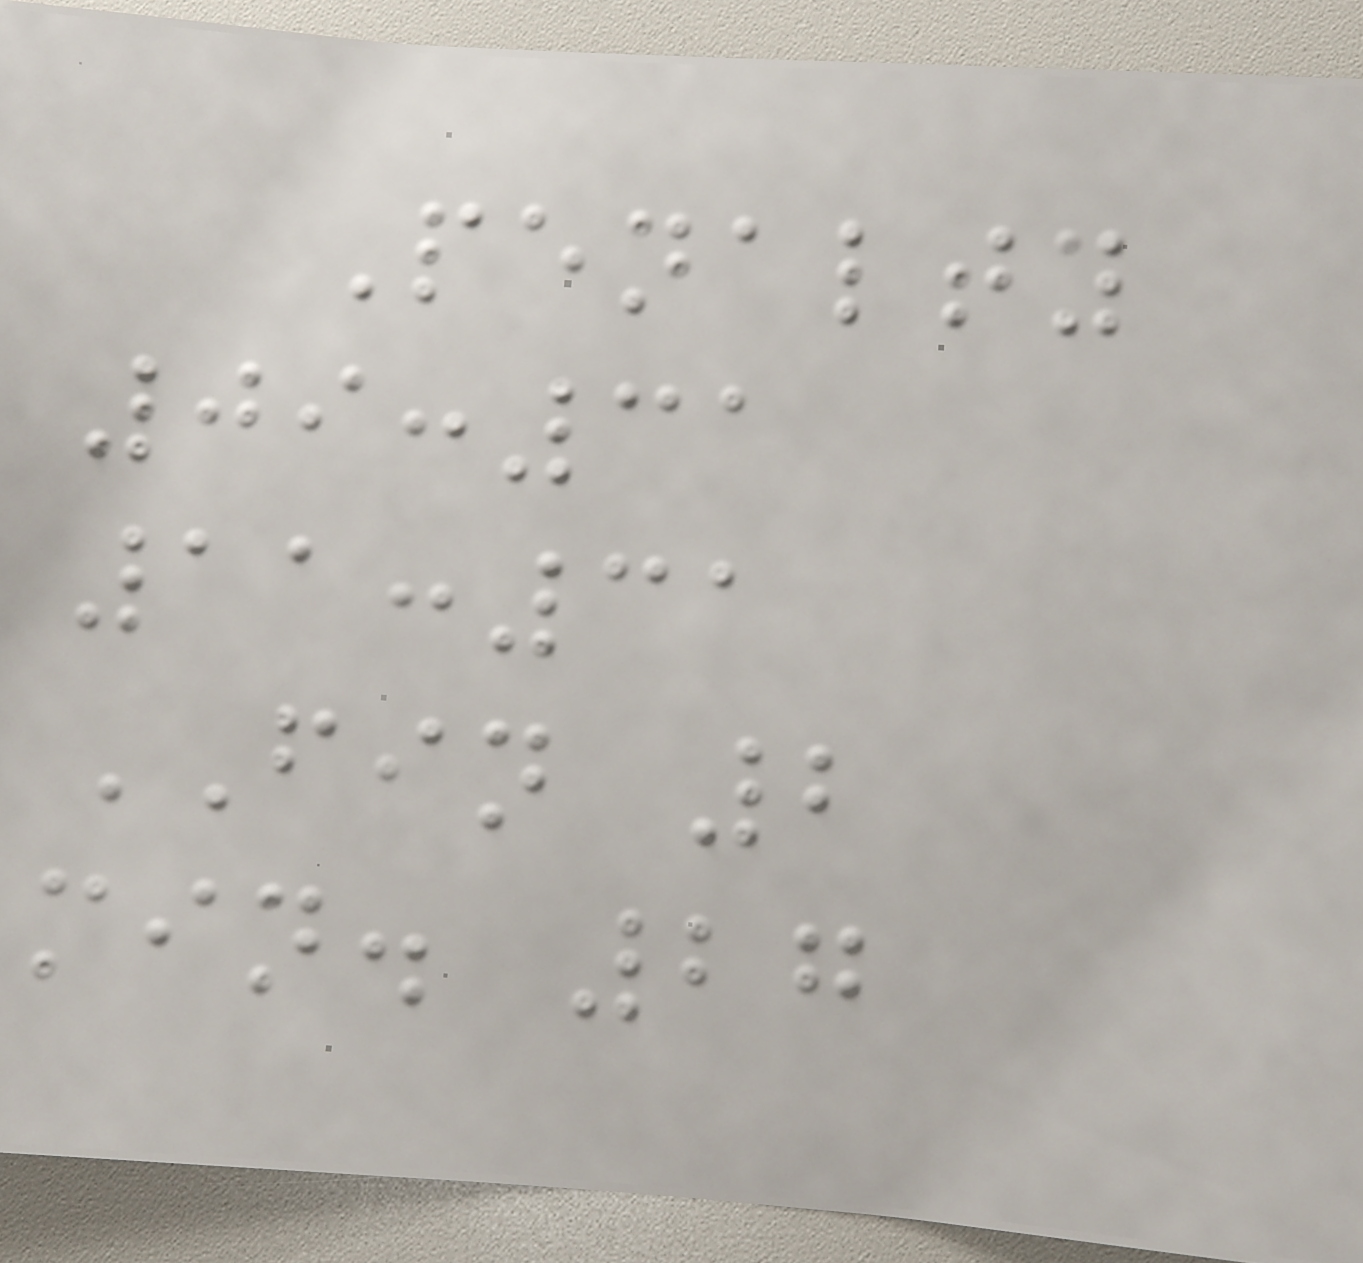Penalty
09:31
11:31
FIN 2
min. 27
